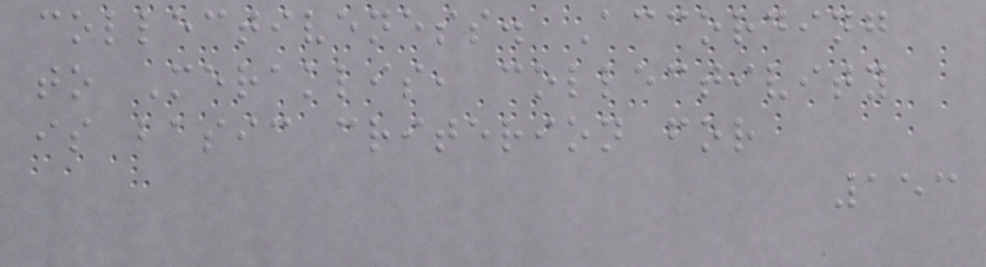collectiveness. According
to Meraklis, collectivity
is basic criterion for
153
